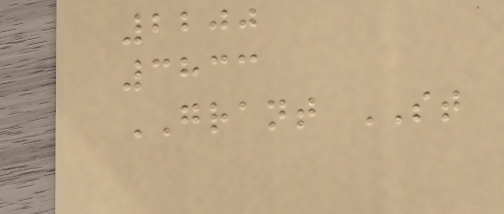2200
3833
GRANT ST
